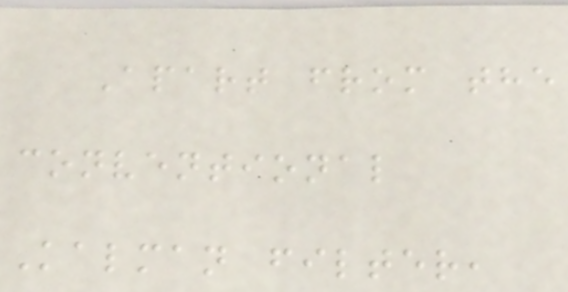Apart from the
conventional
Kalman filter,
